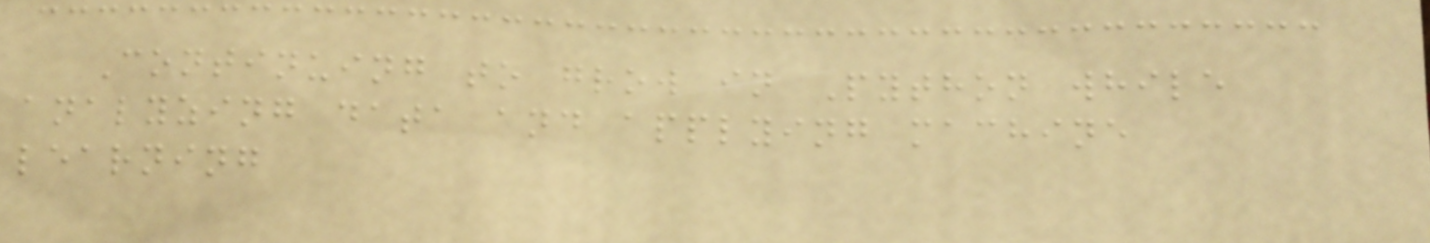Continuing to grow in Python while
analyzing data and applying machine
learning
